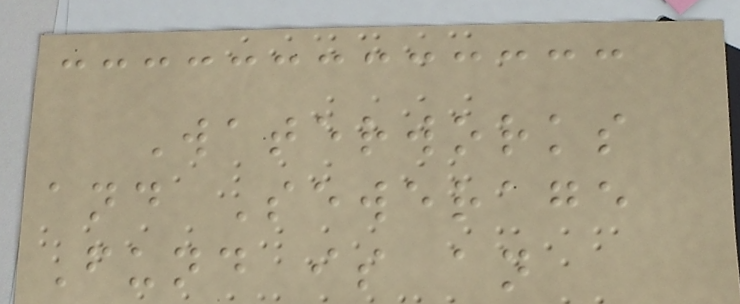Waterworks
and Sewerage
Fund is an
